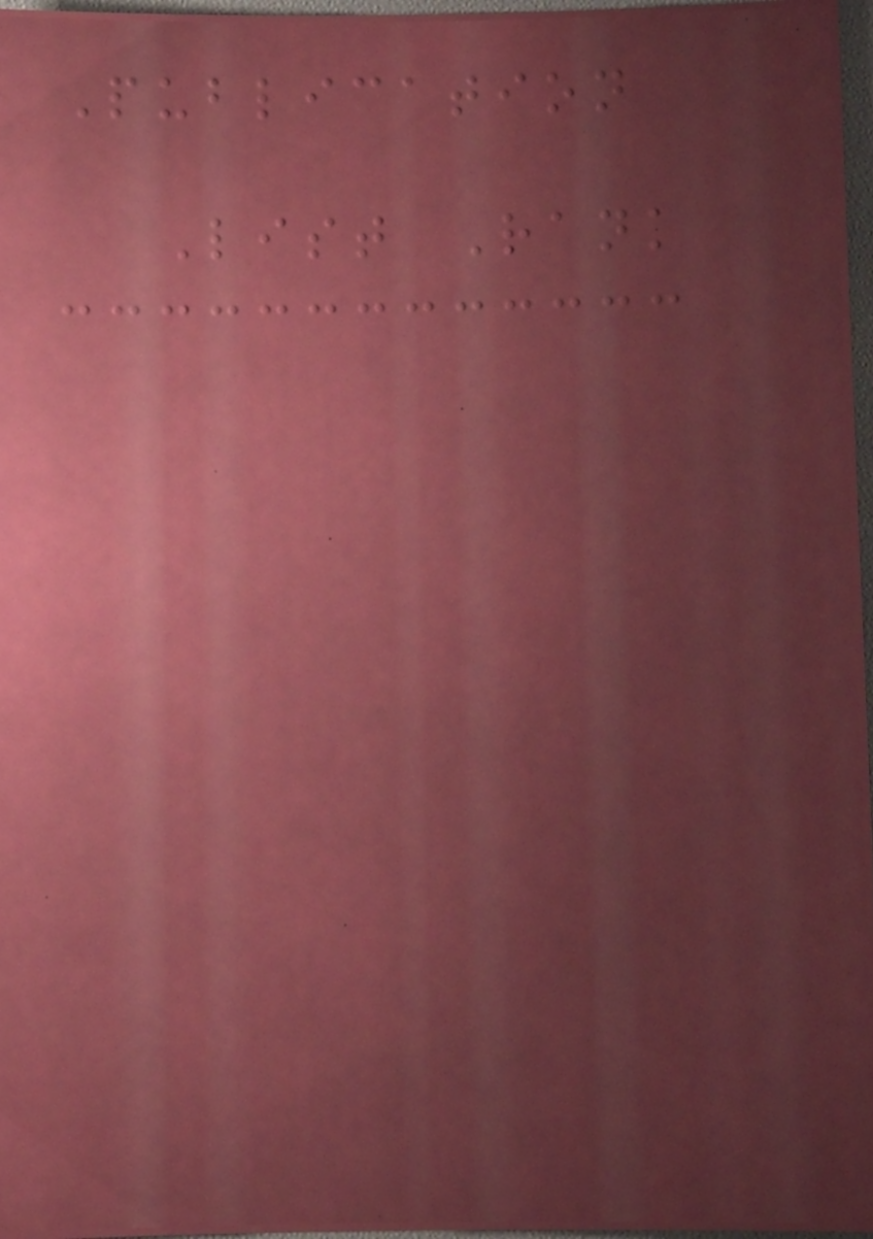Publication
List Rank
